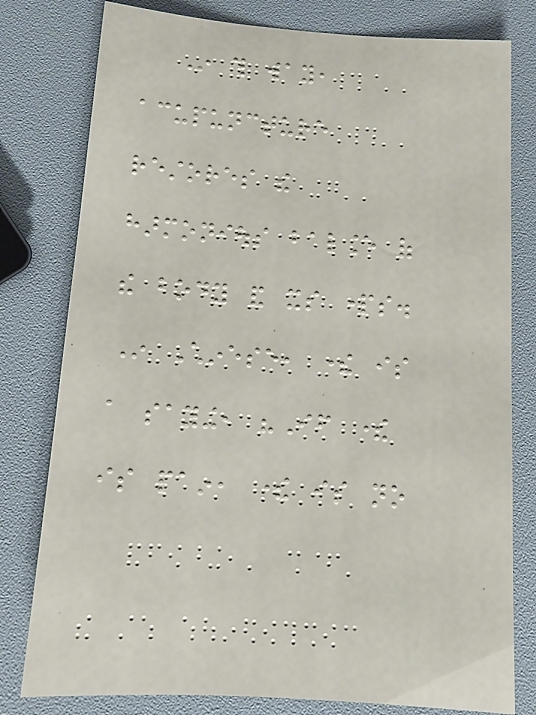In this way,
acupuncture
restores the
harmonious balance of
the body and its parts.
In Chinese, there is
a saying, "If there
is pain, there is no
